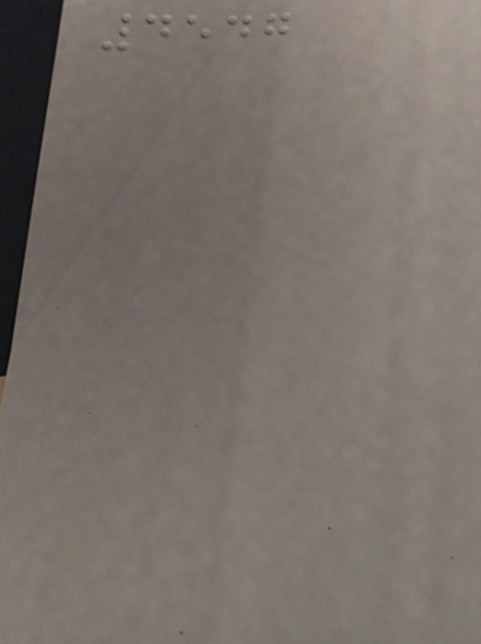4547
